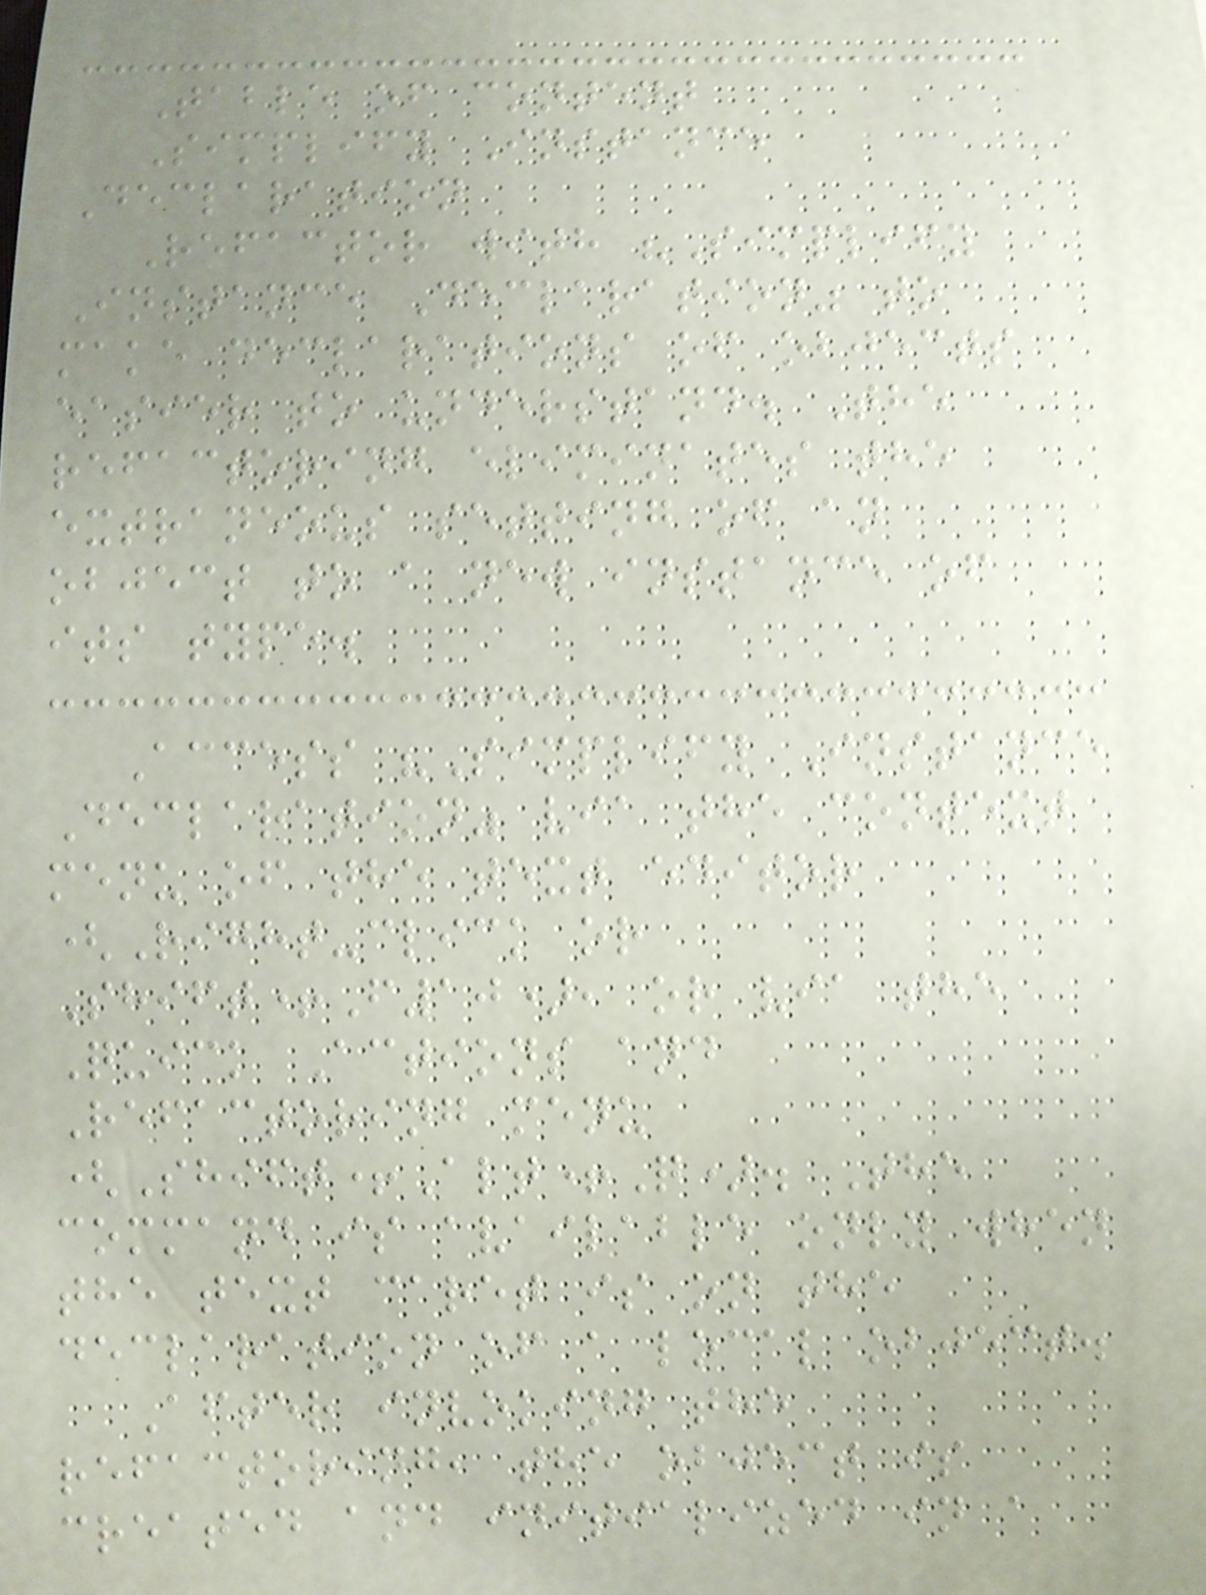Table of content
Simplify Instance
Declaration
Refactor with "Simplify
Instance Declaration" to
make declarations of objects
easier to understand. The
refactoring eliminates the
extraneous setting of an
object to a new instance of
its type.
Access "Simplify Instance
Declaration" via the context
menu of the text editor
(Right-click or
Shift+F10), or via the
Quick Actions and
Refactoring menu
(Shift+Alt+Q). The
command is available only when
the text caret is on the
declaration of a local object.
After invoking the
refactoring, the object is
created and initialized in a
